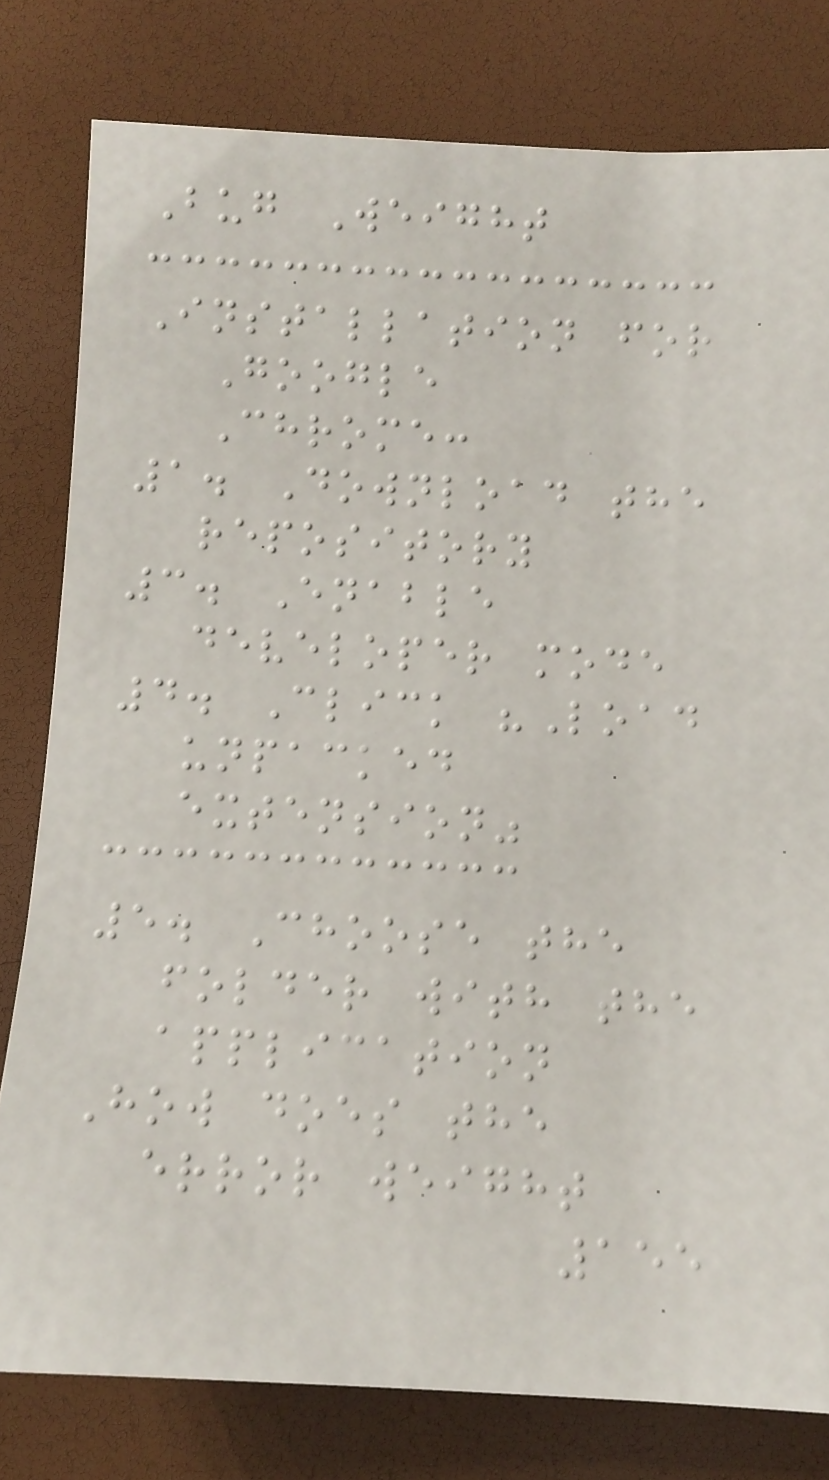Bug Weight
Installation for
Google
Chrome:
1. Download the
repository
3. Enable
developer mode
4. Click "Load
unpacked
extension"
5. Choose the
folder with the
application
How does the
error weight
155
